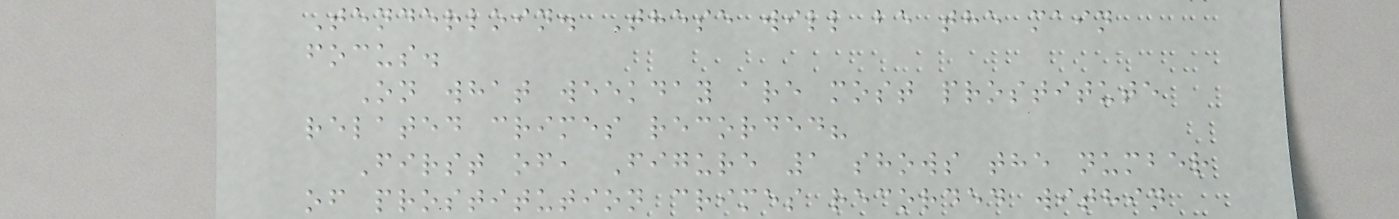Tenderloin. These will be the main
focus.
On what weekday are most prostitute
related crimes recorded?
First of, Figure 1 shows the number
of prostitution crimes recorded within
